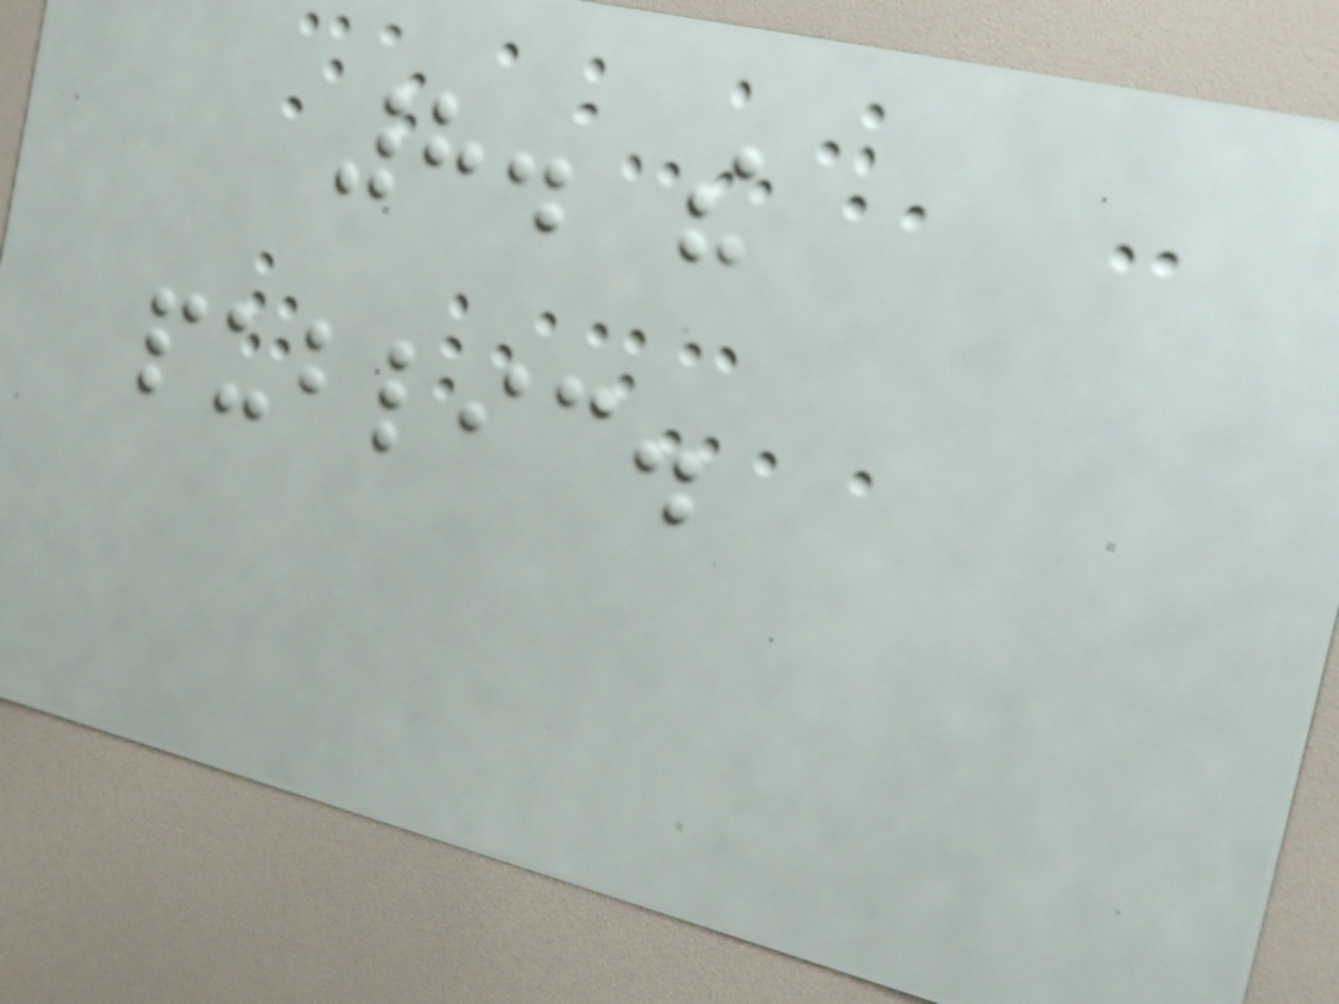8. the
public.
